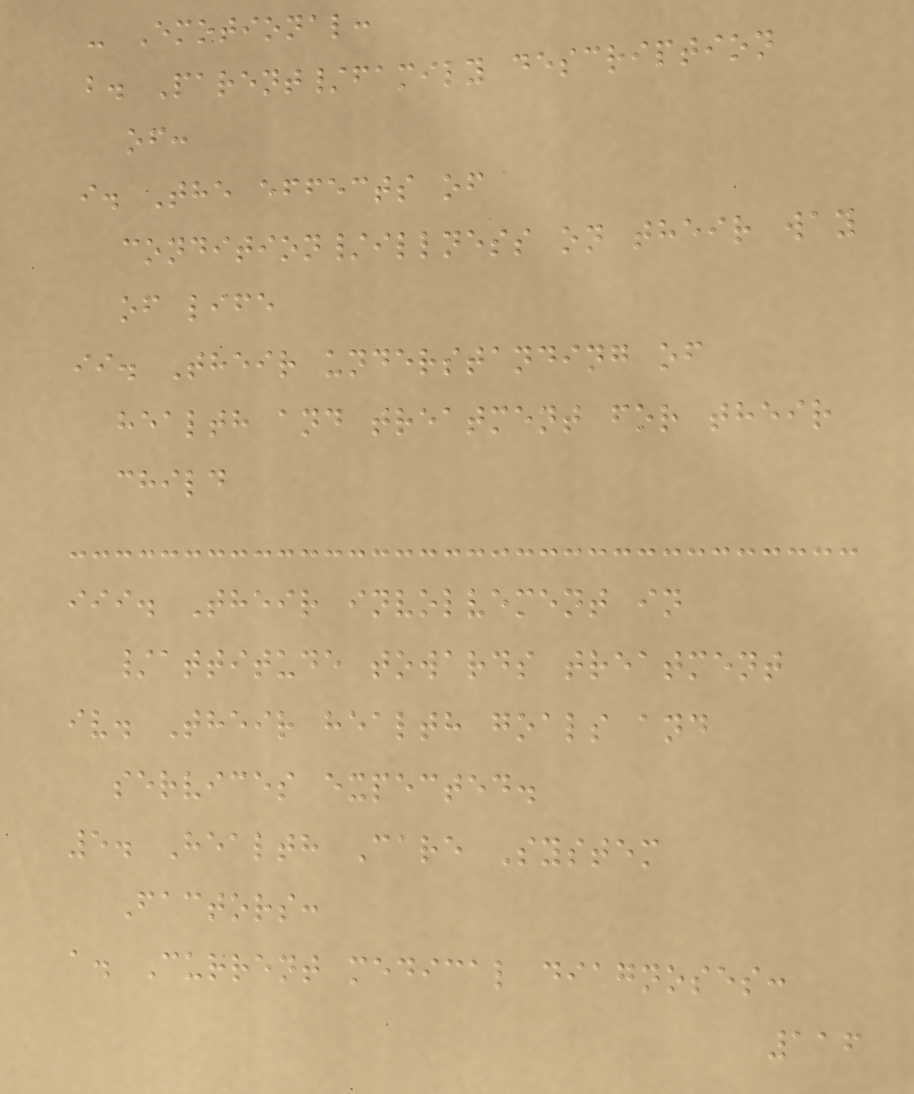- Emotional:
b. Parent/family description
of:
i. The effects of
condition/illness on their way
of life
ii. Their understanding of
health and treatment for their
child
iii. Their involvement in
/attitude towards treatment
iv. Their health goals and
services expected.
5. Health Care System
Factors:
a. Current medical diagnoses:
116
